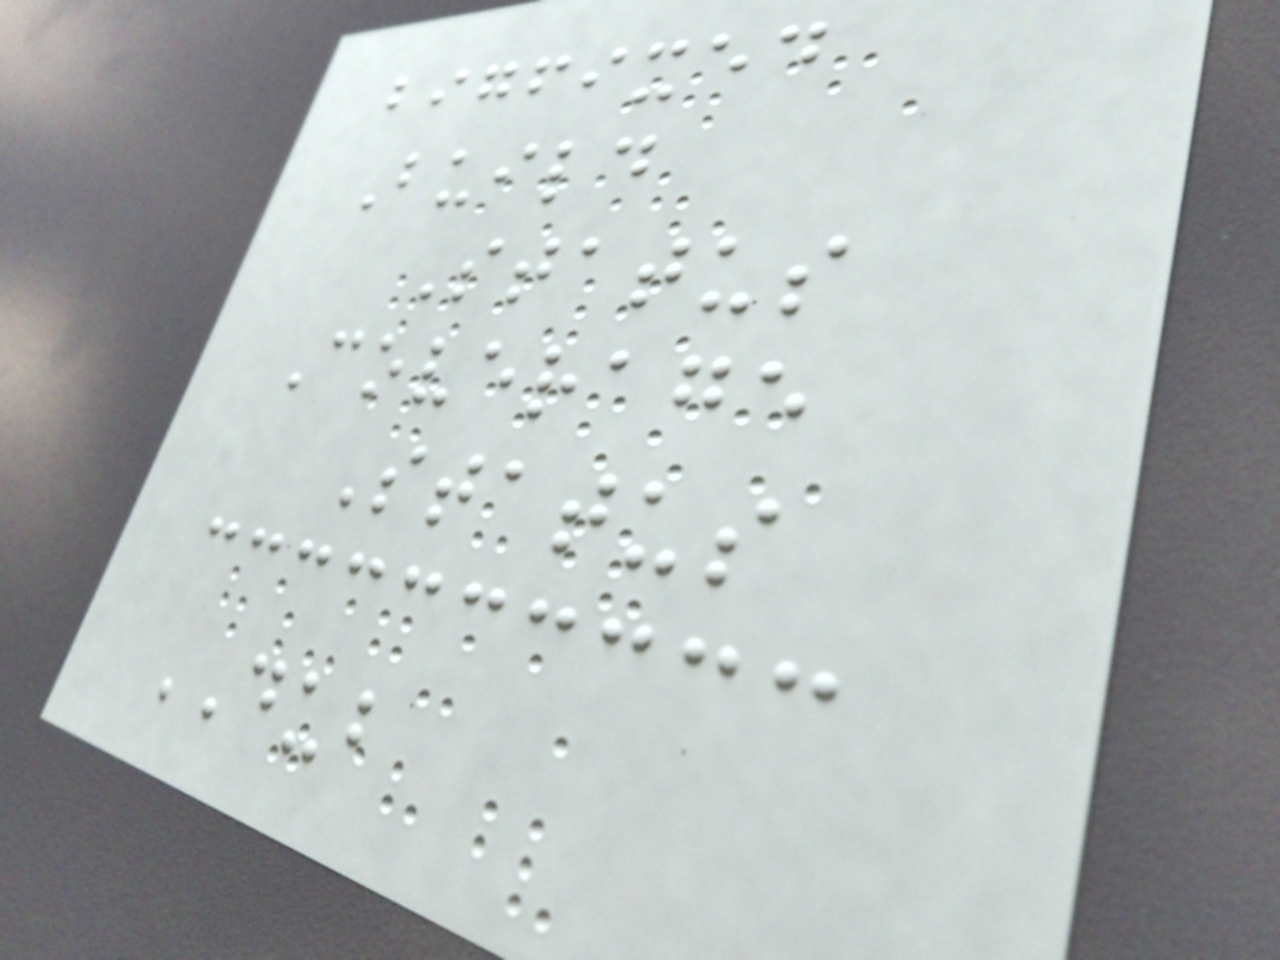bigfixed
Build
Status
Coverage
Status
DUB
